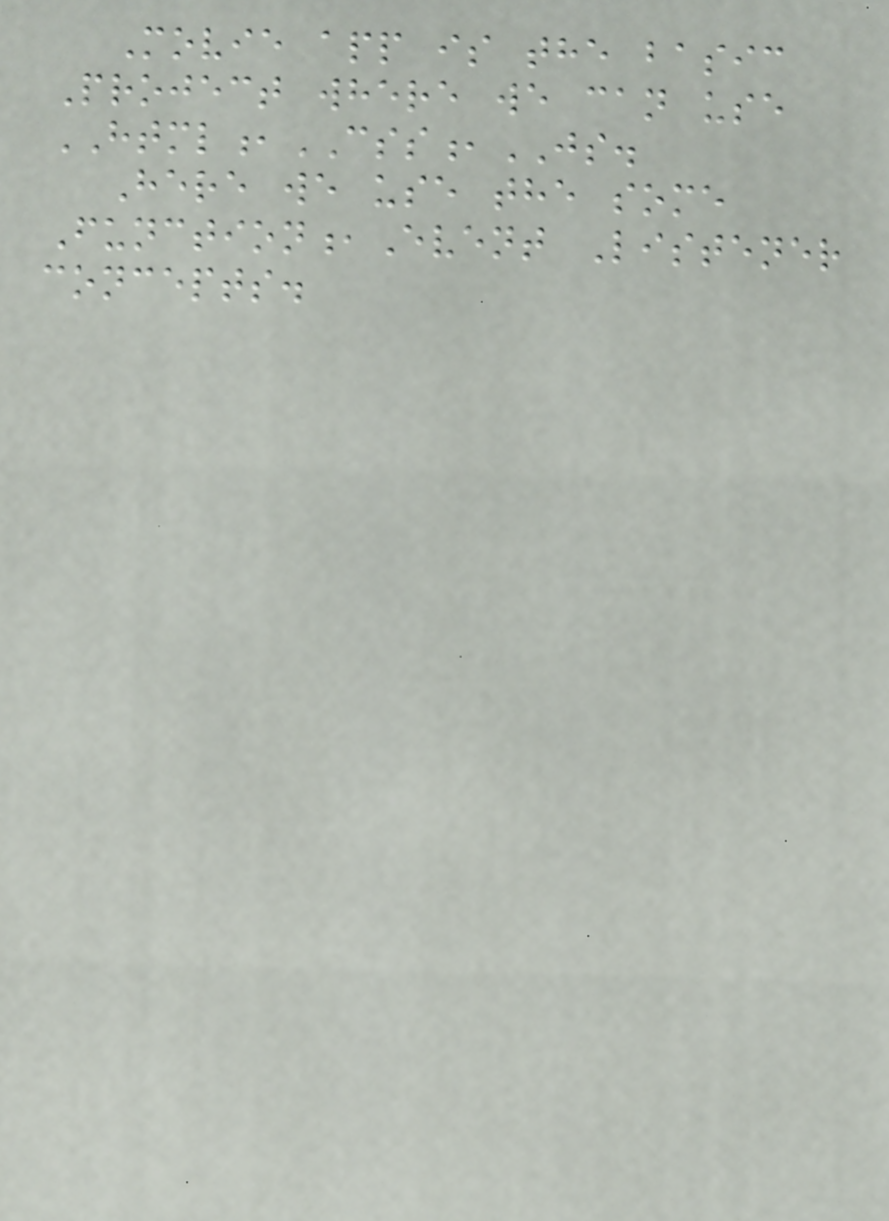Movie app is the basic
Project where we can use
HTML,CSS,JS.
Here we use the some
Function,Event Listener
concepts.
